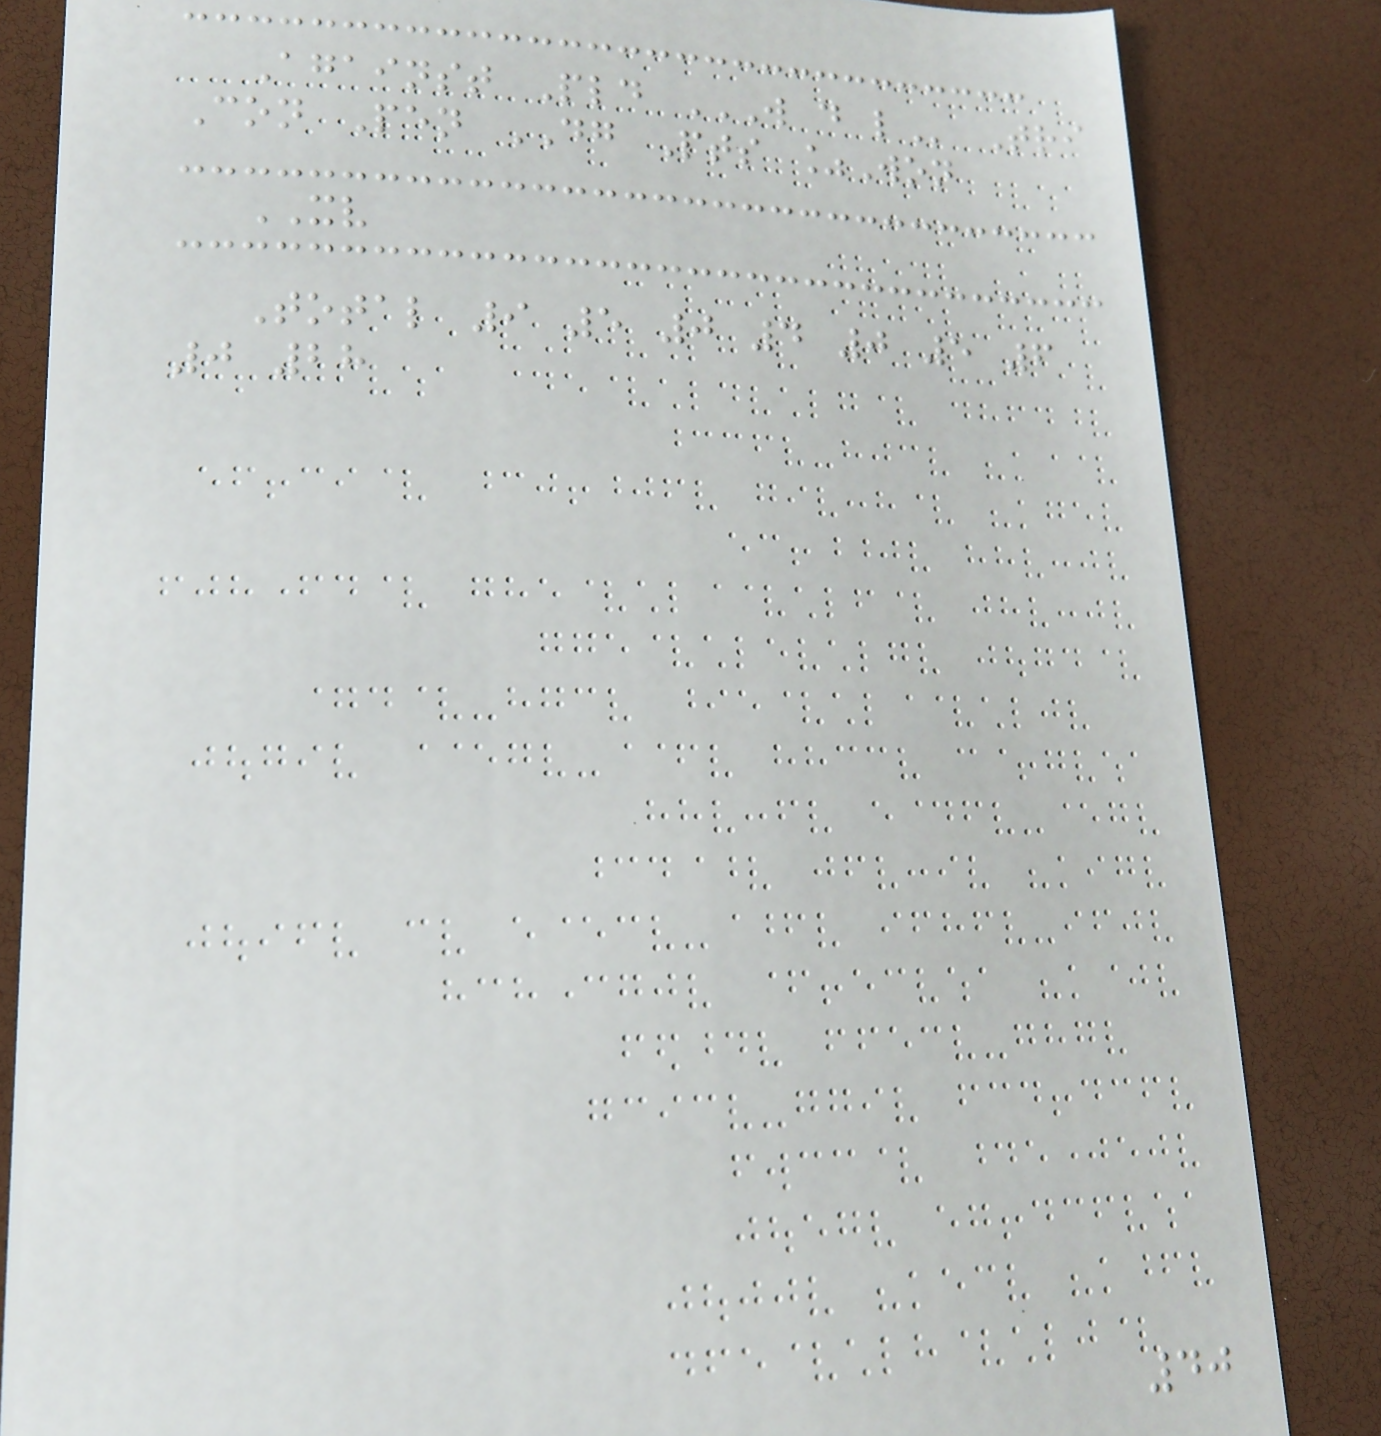Against Pld W D L Tri
Con Pen DG Pts %Won
XV
Total 9 5 0 4 0 5 6
0 28
40
